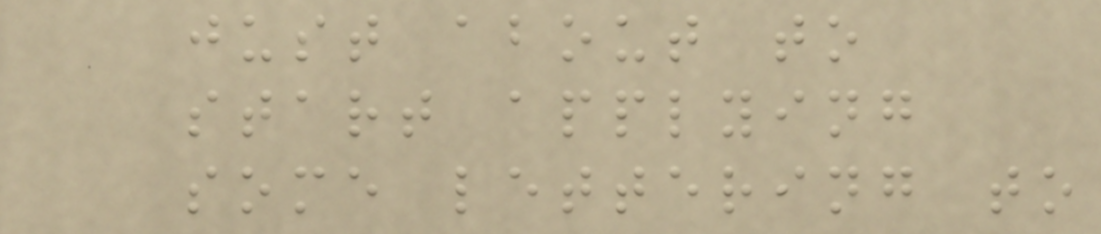just about to
start applying
some lettering to
